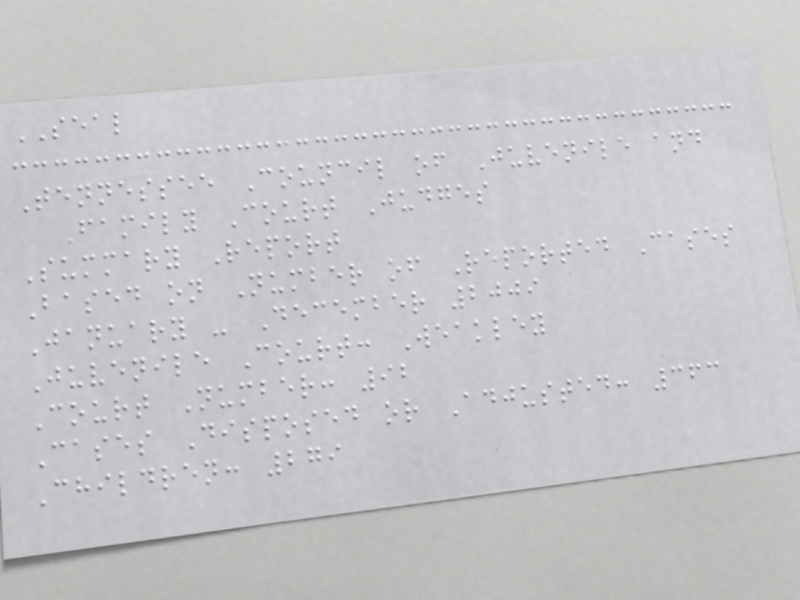SEAL
Tennessee Council of Juvenile and
Family Court Judges
Summary Report
Based on Number of Reported Cases
January - December 2009
Juvenile Court: Weakley
Court Number: 92
Cases Disposed or Adjusted: 363
Children: 279
